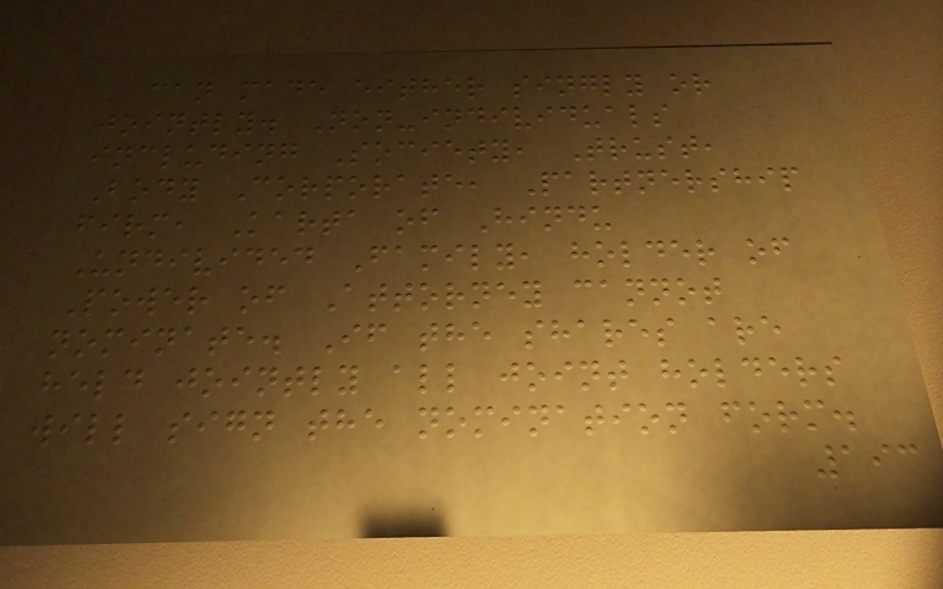can made either singly or
jointly. Non-individuals
including Society, Trust,
Body Corporate, Partnership
firm, Karta of Hindu
Undivided Family, holder of
Power of Attorney cannot
nominate. If the shares are
held jointly all joint holders
will sign the nomination form.
193
